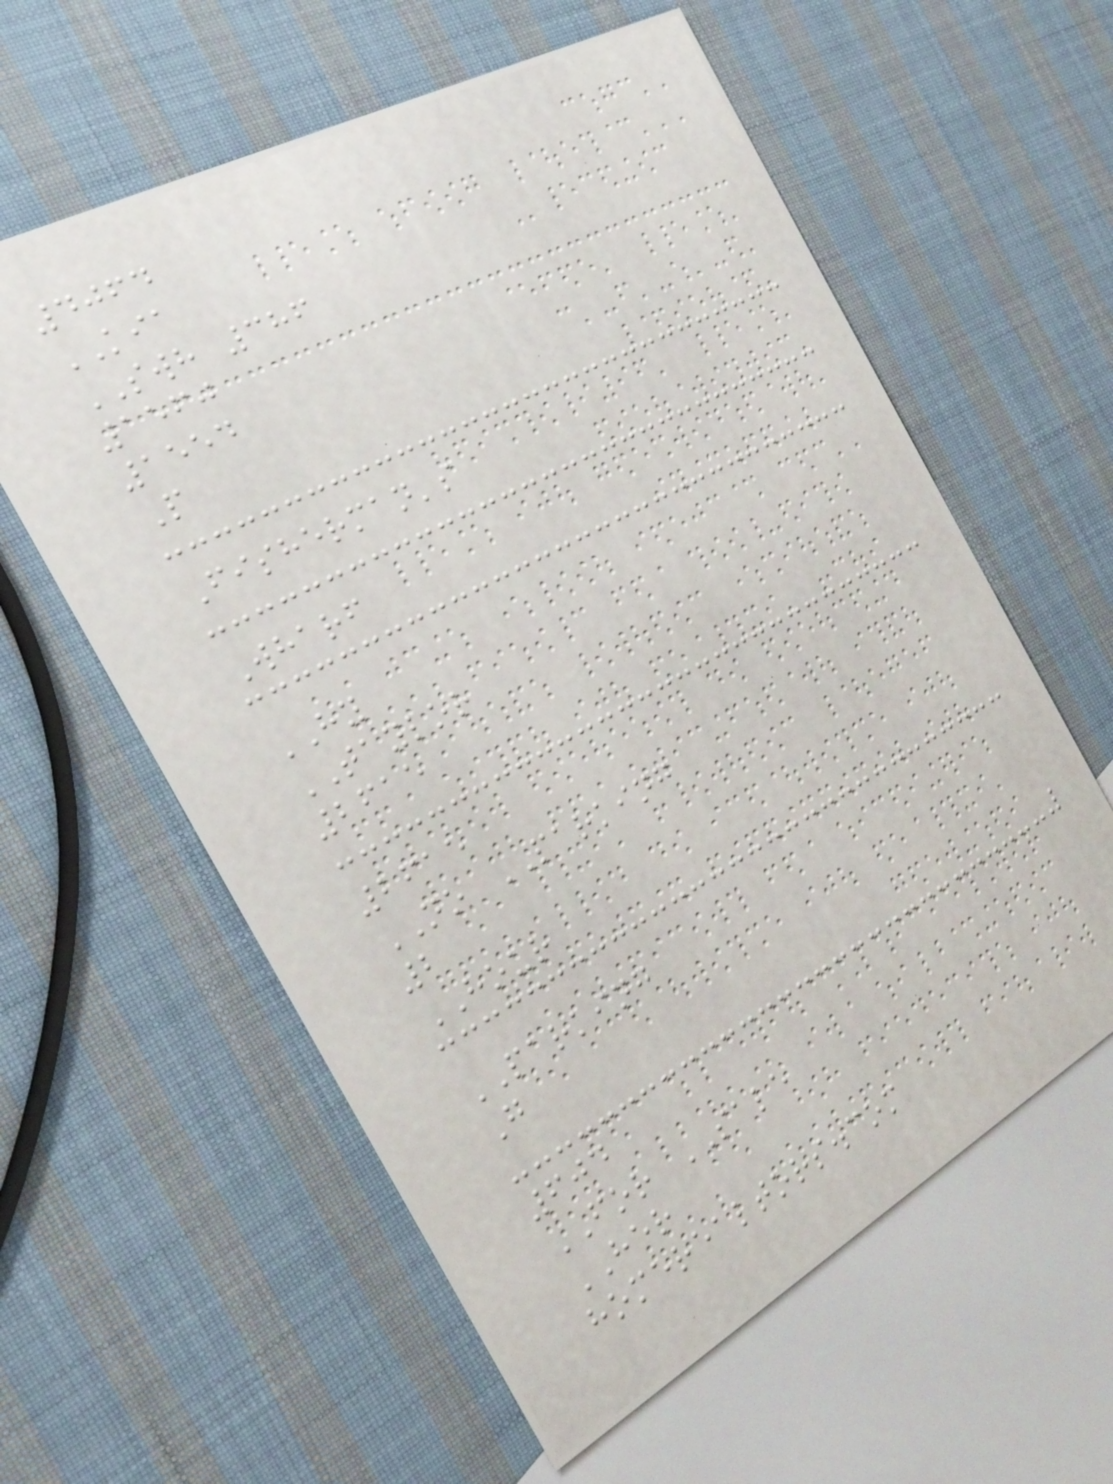4064
KIA
SWH 386
1560
1554
P
Fisherman's
Wharf
HY
TAYLOR
2615
2615
NO PARKING
2
HOUR
PARKING
G
604
FOR SALE
HER
homerealtors.com
